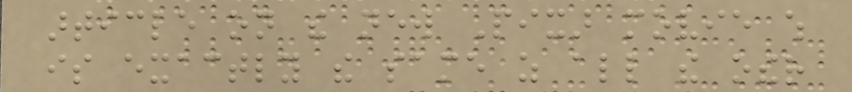article on the new Pixar movie which
is exactly the same as all the other
